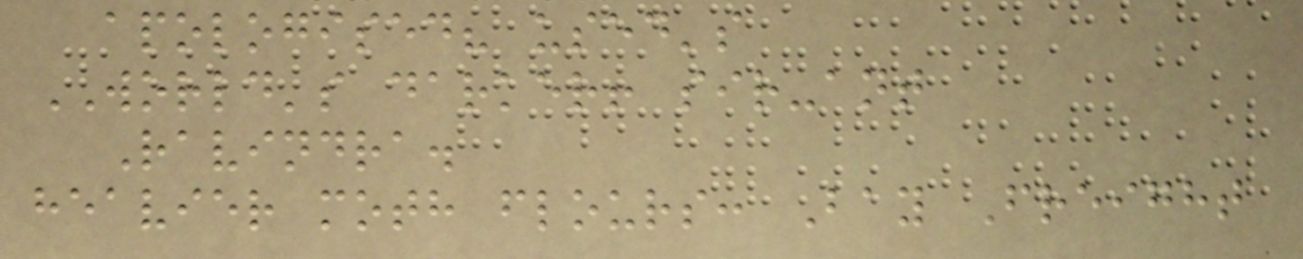apologised? used's
WORLD's darker! sir-ant
Ravindra.
heavier moth flours: Bay Freight
